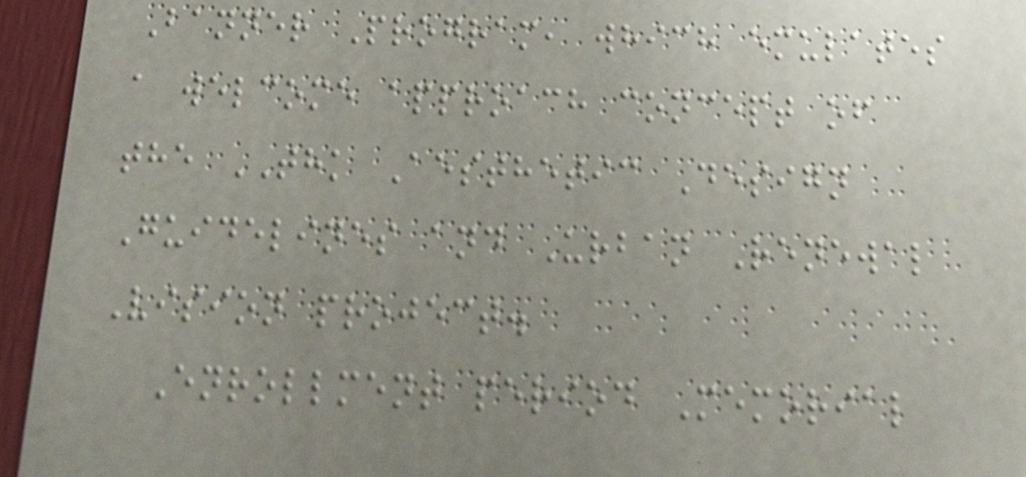Banner Program, which emulates
a welcome approach concept of
the THK Aesthetic Design
Guidelines and Urban Renewal
Vision project.
Enrollment period Memorial
